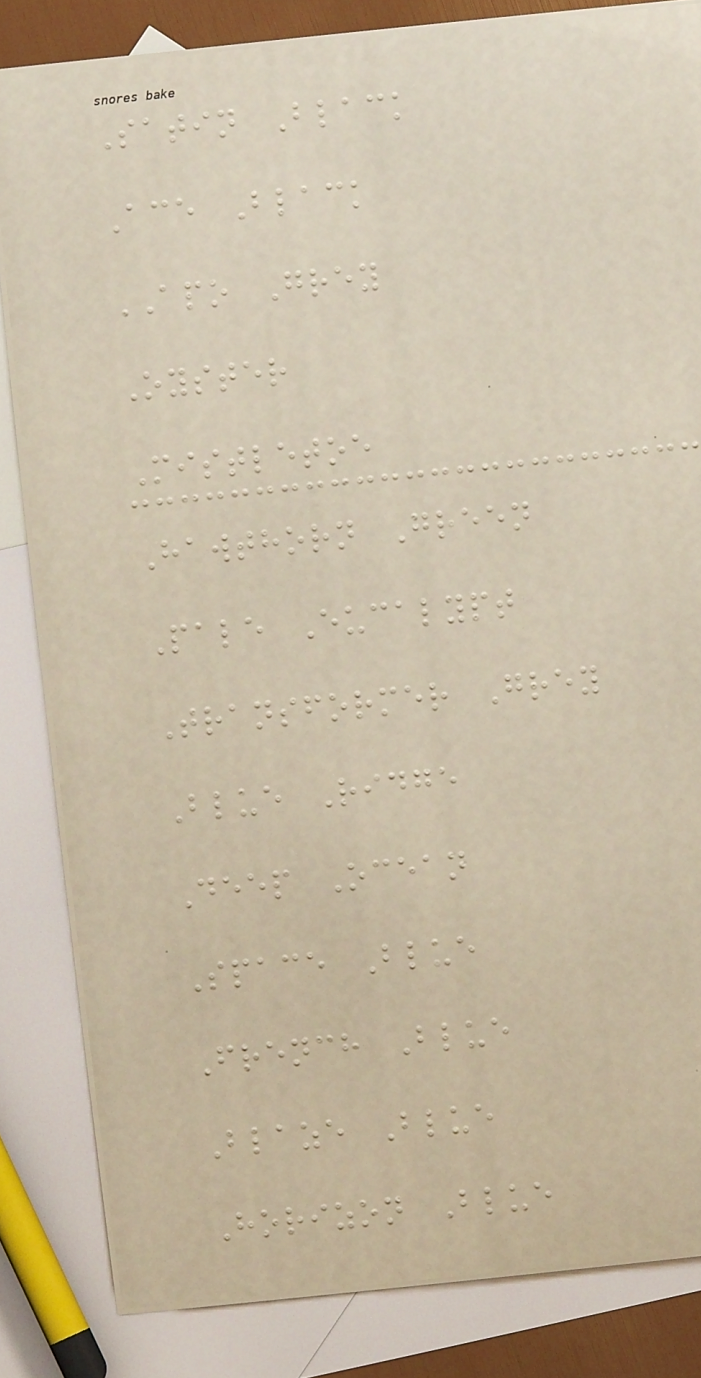Satin Black
Ace Black
APO Grey
Oyster
Mistletoe
Hawthorn Green
Pale Eucalypt
Transformer Grey
Blue Ridge
Deep Ocean
Space Blue
French Blue
Blaze Blue
Horizon Blue
